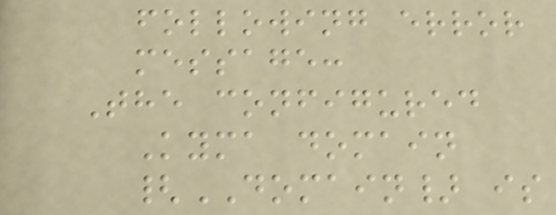following error
message:
The configured
Kyma domain
{DOMAIN} is
